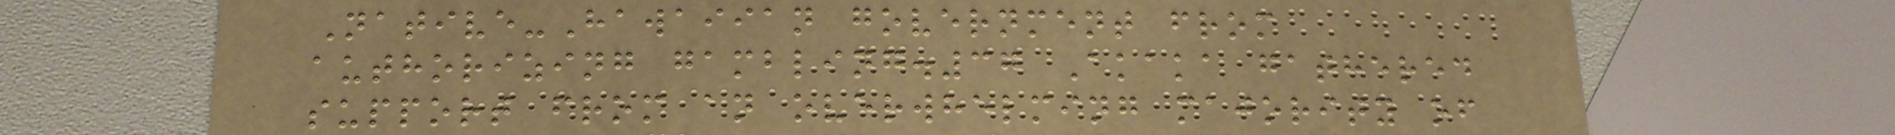Native-Hawaiian government from
authorizing gambling.37 Akaka gathered
support from an overwhelming majority of
